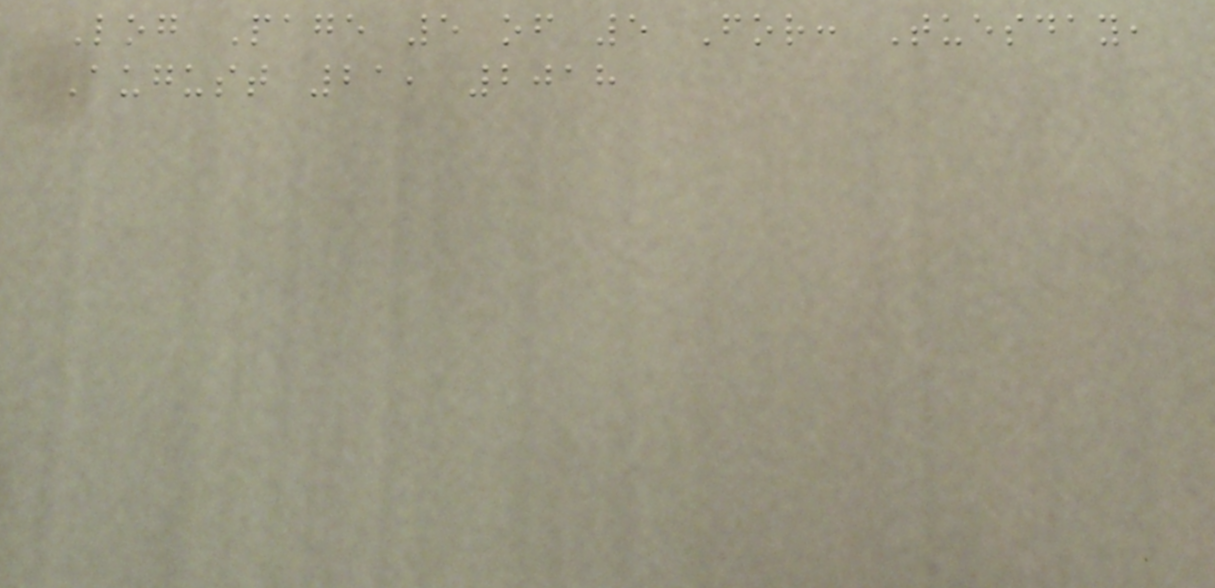Log Page 5 of 5 For: Tuesday,
August 21, 2018
